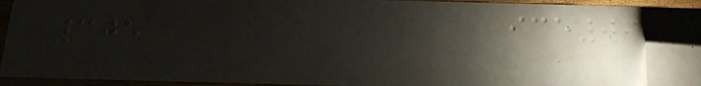305
